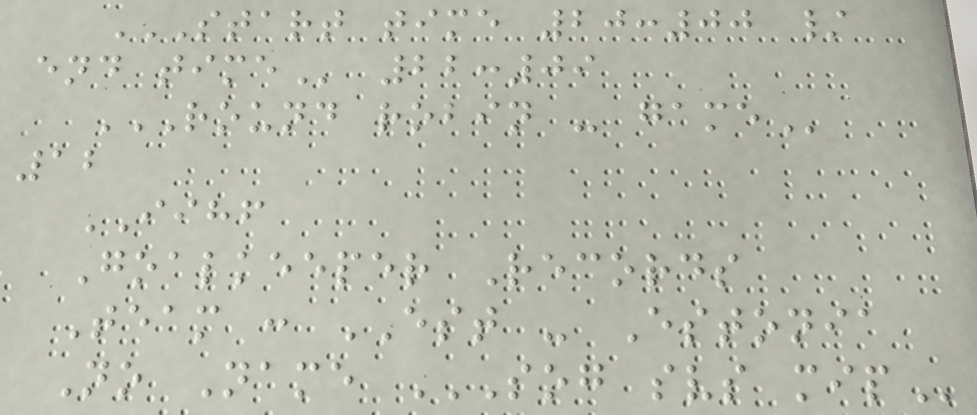START TIME 20:00 /
END TIME 22:09
ROUND ROBIN - GAME
12
IIHF
Goalkeeper Records
Team : EST - Estonia
No Name SOG SVS MIP
